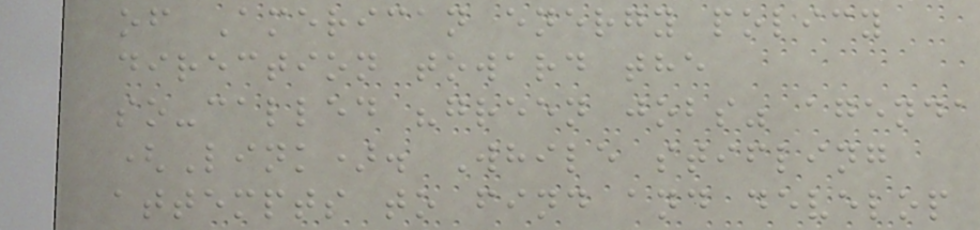of American energy policy
direction toward the
so-called "green jobs" agenda
(Link). While stifling
attempts to find and develop
